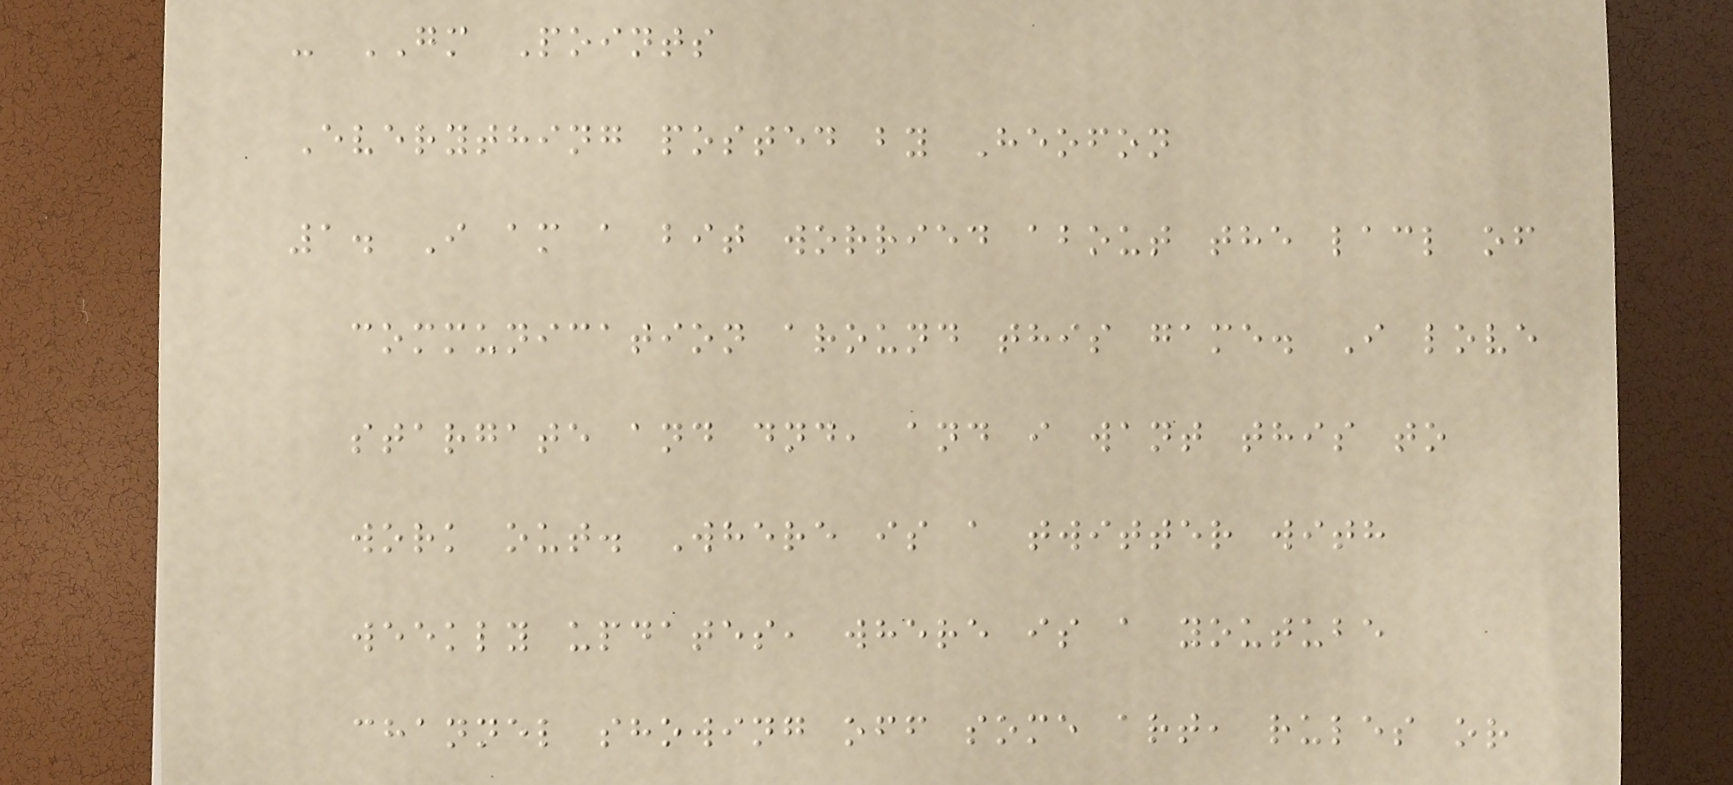- GM Points
Everything posted by Heofon
1. I am a bit worried about the lacl of
communication around this game. I love
stargate and dnd, and i want this to
work out. Where is a twitter with
weekly updates, where is a youtube
channel showing off some art, rules or
